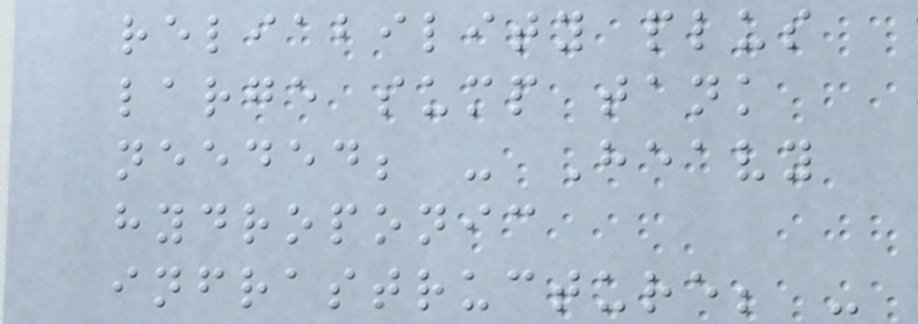reliability plus
large sump tank
needed; - Heavy
hydroponic
infrastructure; -
